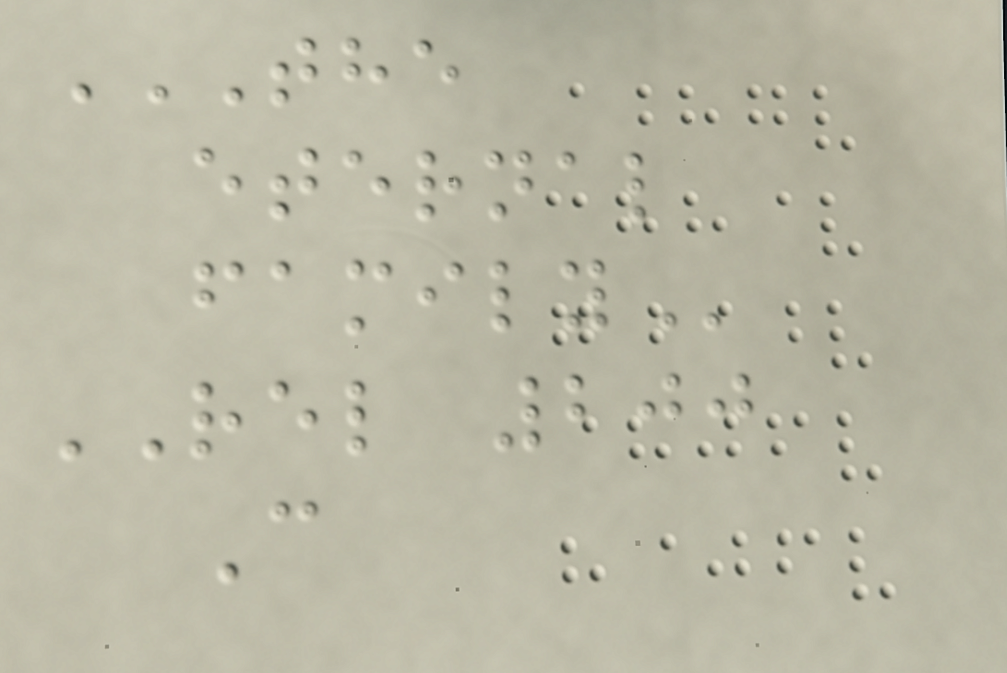THE
ETERNAL
FAMILY
REL 200
C
